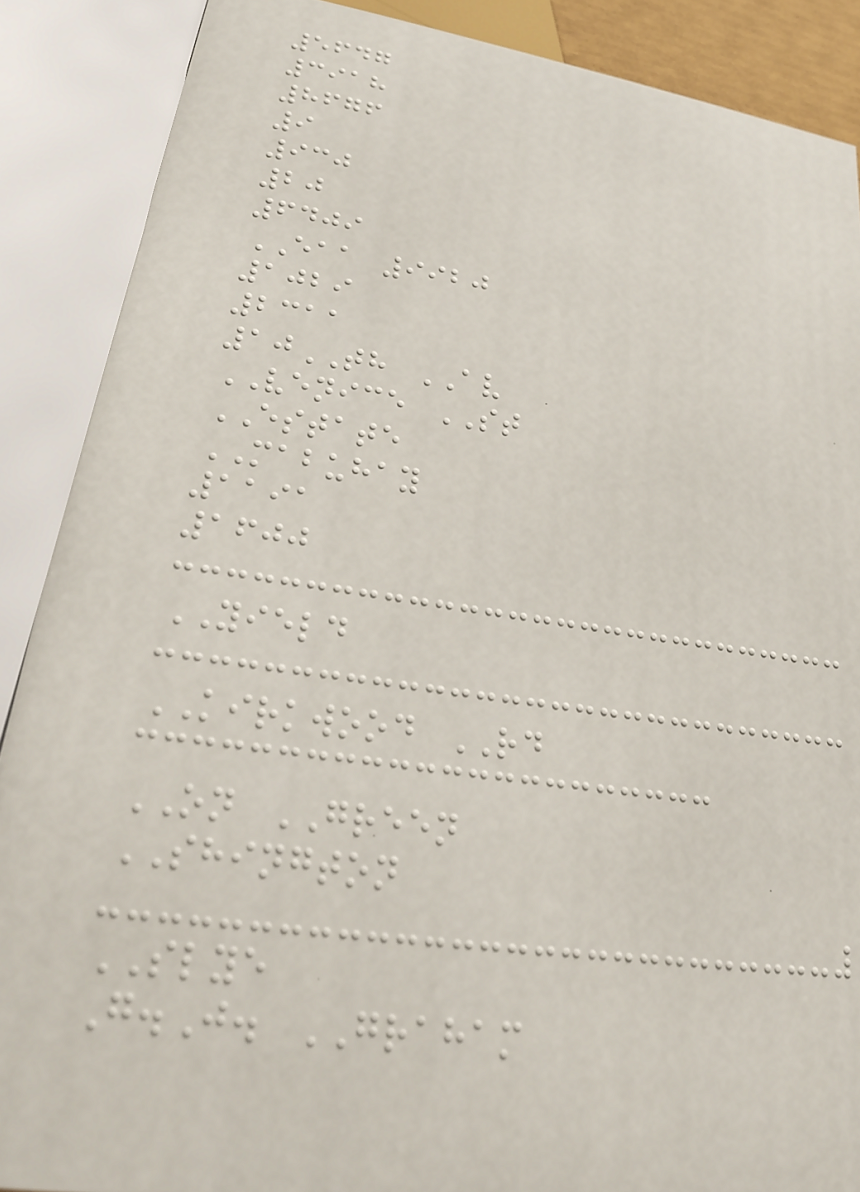5647
3918
8676
9
930
20
6409
EAA 9920
1029
2311
10TH AV
VENICE ST
ESTATE
MABUHAY
1191
1600
YIELD
KIRKWOOD RD
ON GREEN
SHINGTON
SLYE
G.J. GRAHAM
